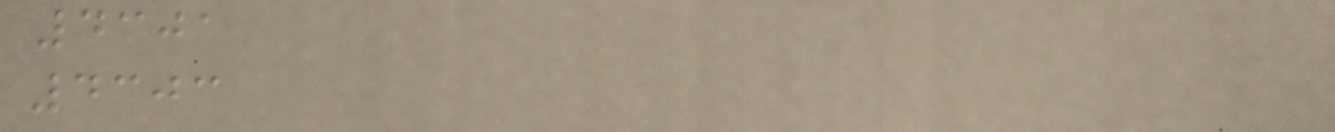4301
4303
